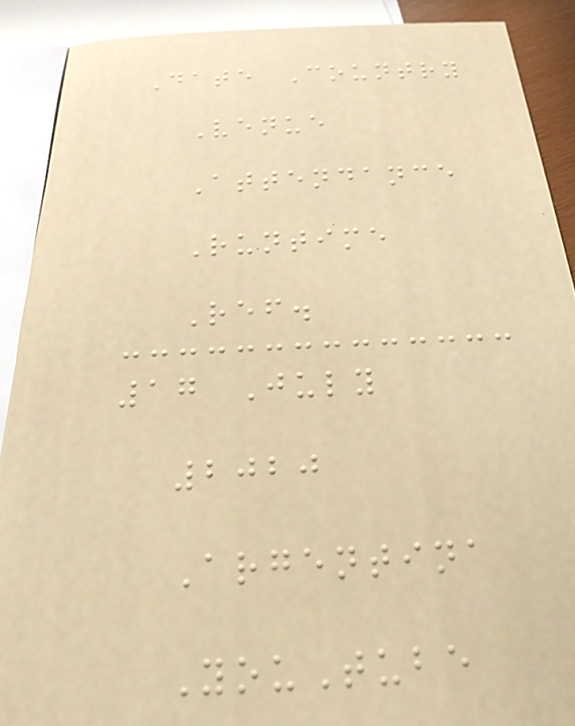Date Country
Venue
Attendance
Runtime
Ref.
17 July
2020
Argentina
YouTube
